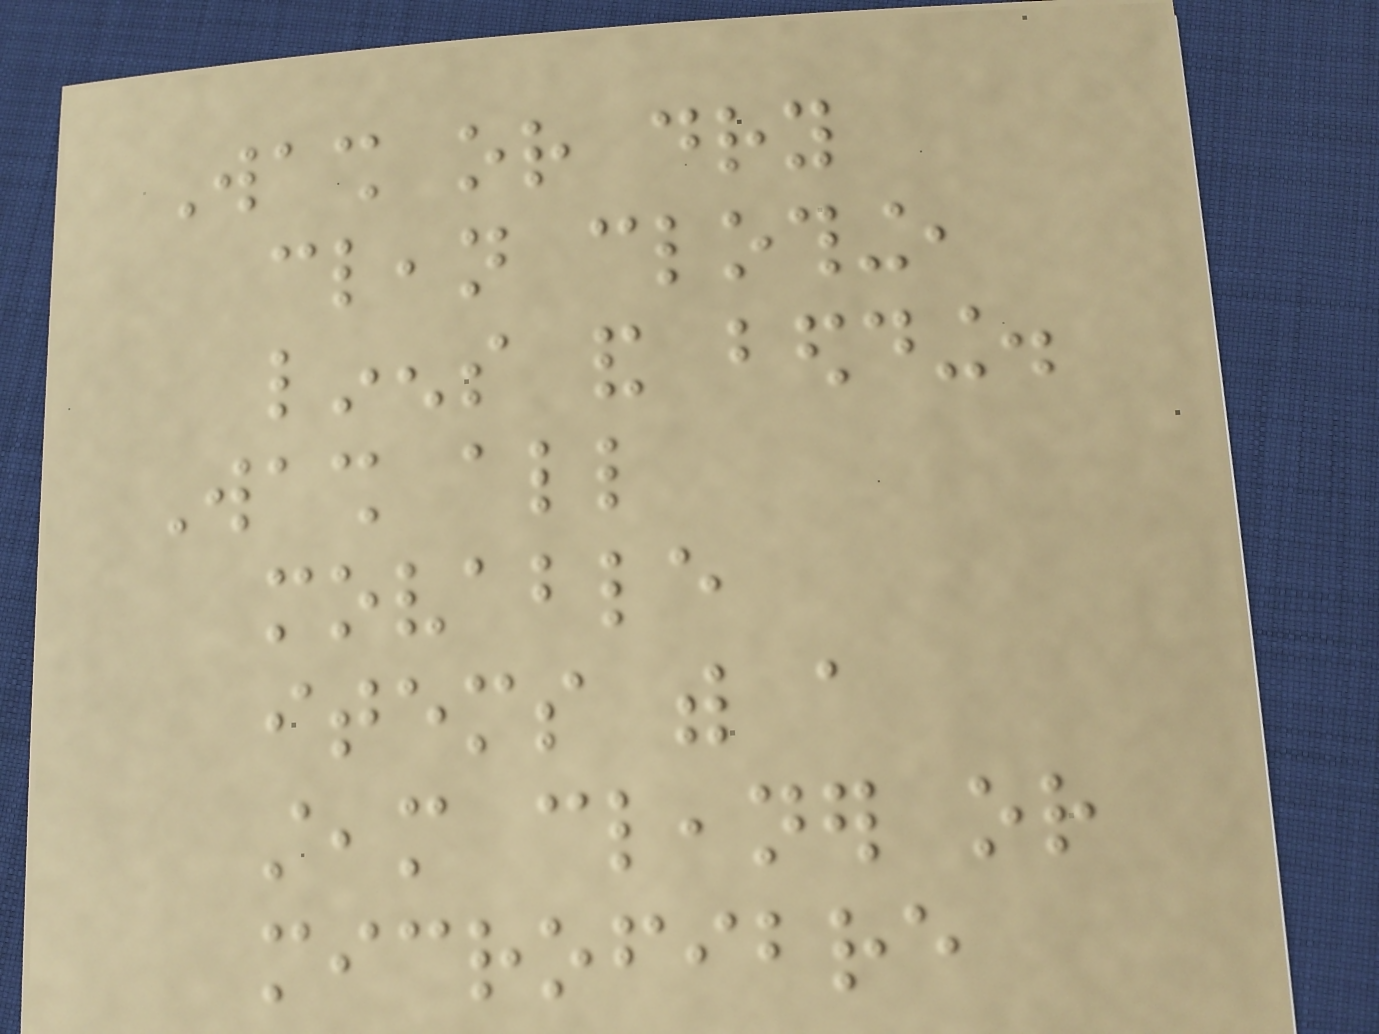Wash or dry
clean clothing,
linens and bedding.
Wash all
movable
items with a
steam cleaner or
microfibre
